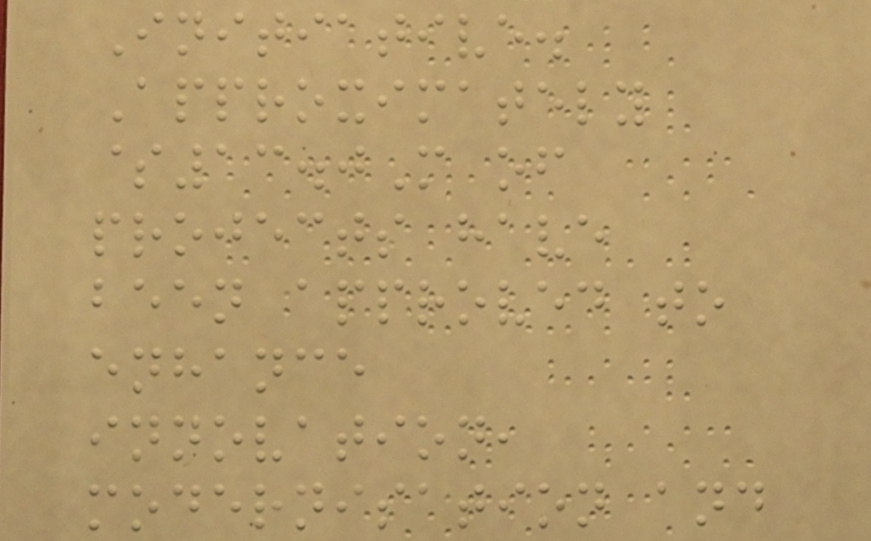Initiative.
Approximately
$13.0M of
projects have
been approved to
enhance
innovation,
modernisation and
